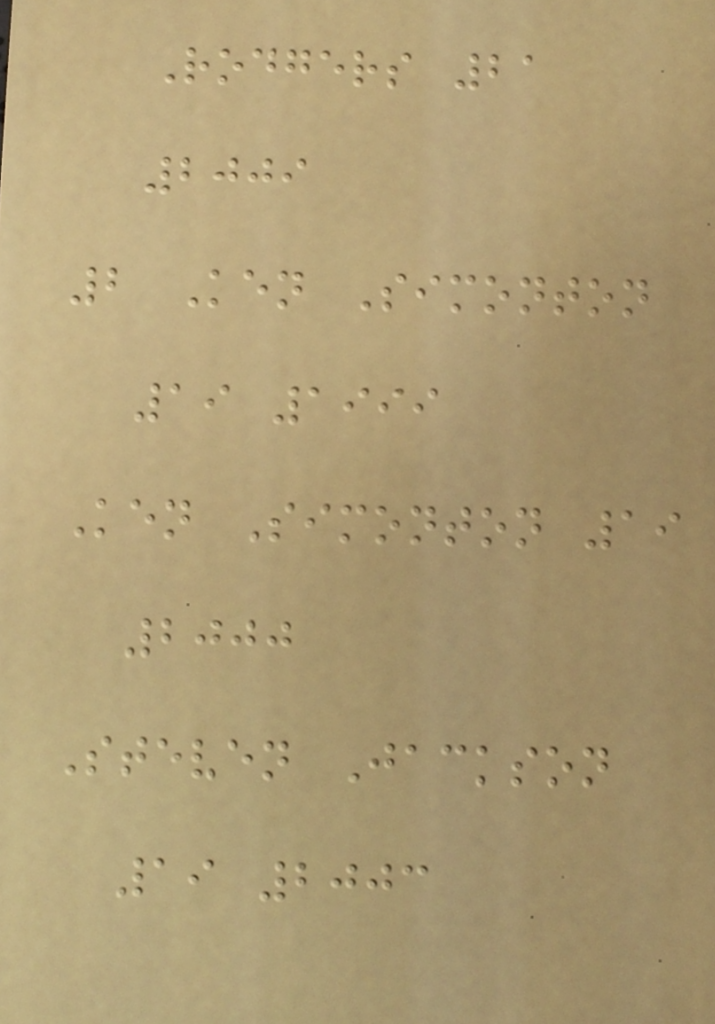Rodgers 21
2009
2 Ken Simonton
19 1999
Ken Simonton 19
2000
Steven Jackson
19 2003
